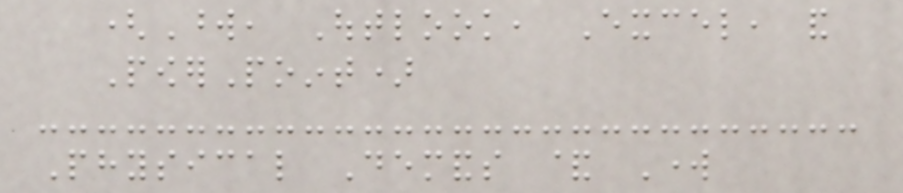(Word, Outlook, Excel, and
PowerPoint)
Physical Demands & Work
